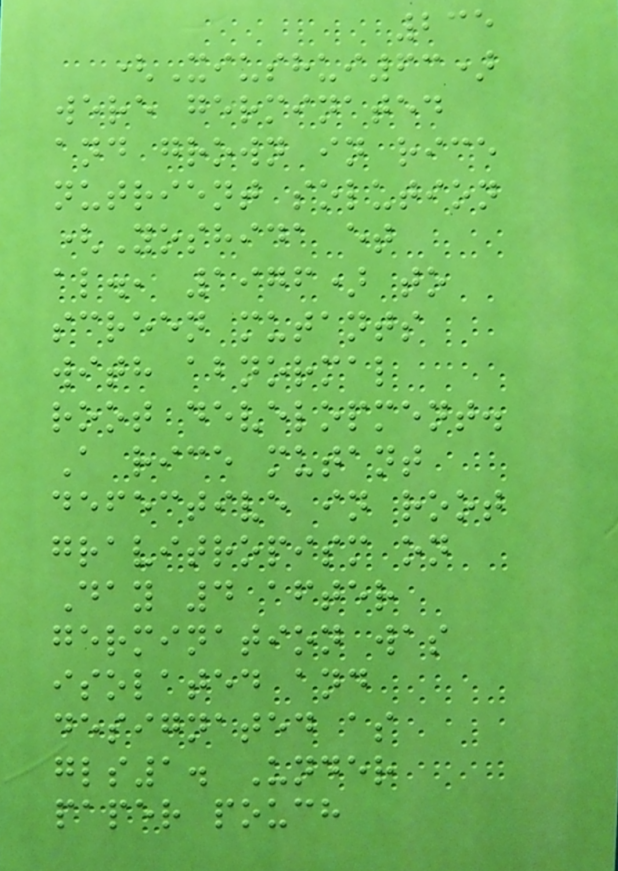235
(Xiushui63)
were germinated
and grown in rice
nutrient solution
(Yoshida et
al., 1976) to
screen mutants
with abnormal
root development.
A rice mutant
defective in root
gravitropism on
Day 4 after
germination was
isolated and
designated as
gls1. Under
paper pouch
